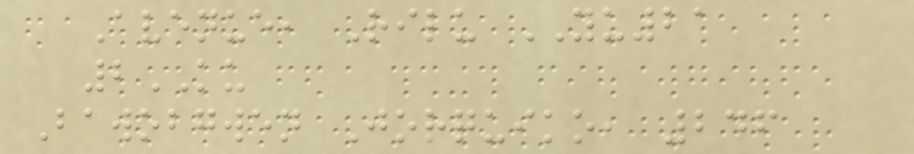Avenue, Rilu YU21
2KU
Bawobgwen Jorquiko, 246
